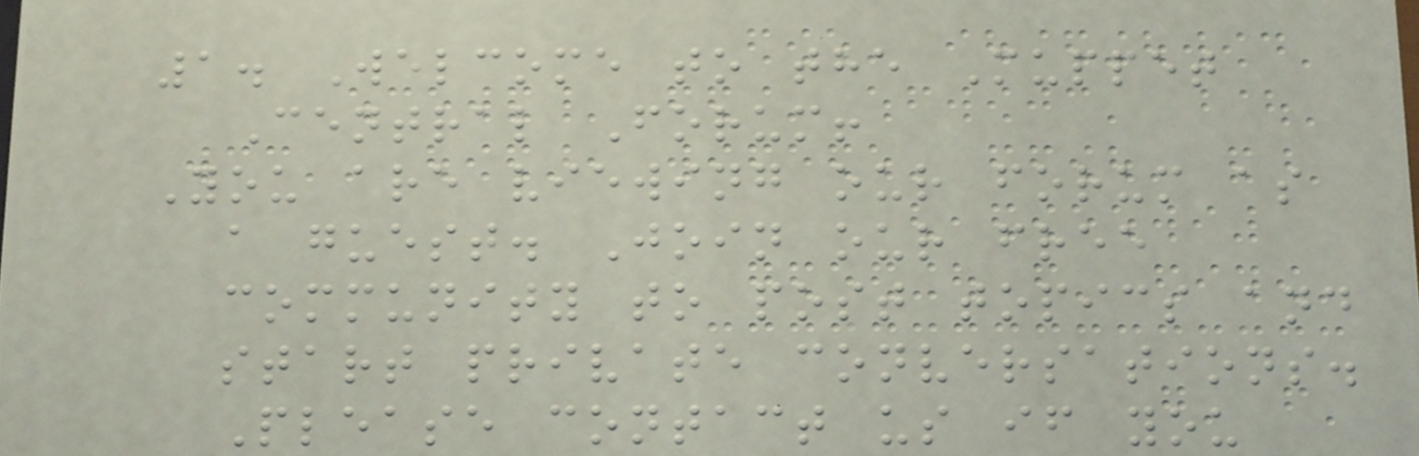1. Welcome to the Muppet
Central Forum!
You are viewing our forum as
a guest. Join our free
community to post topics and
start private conversations.
Please contact us if you
